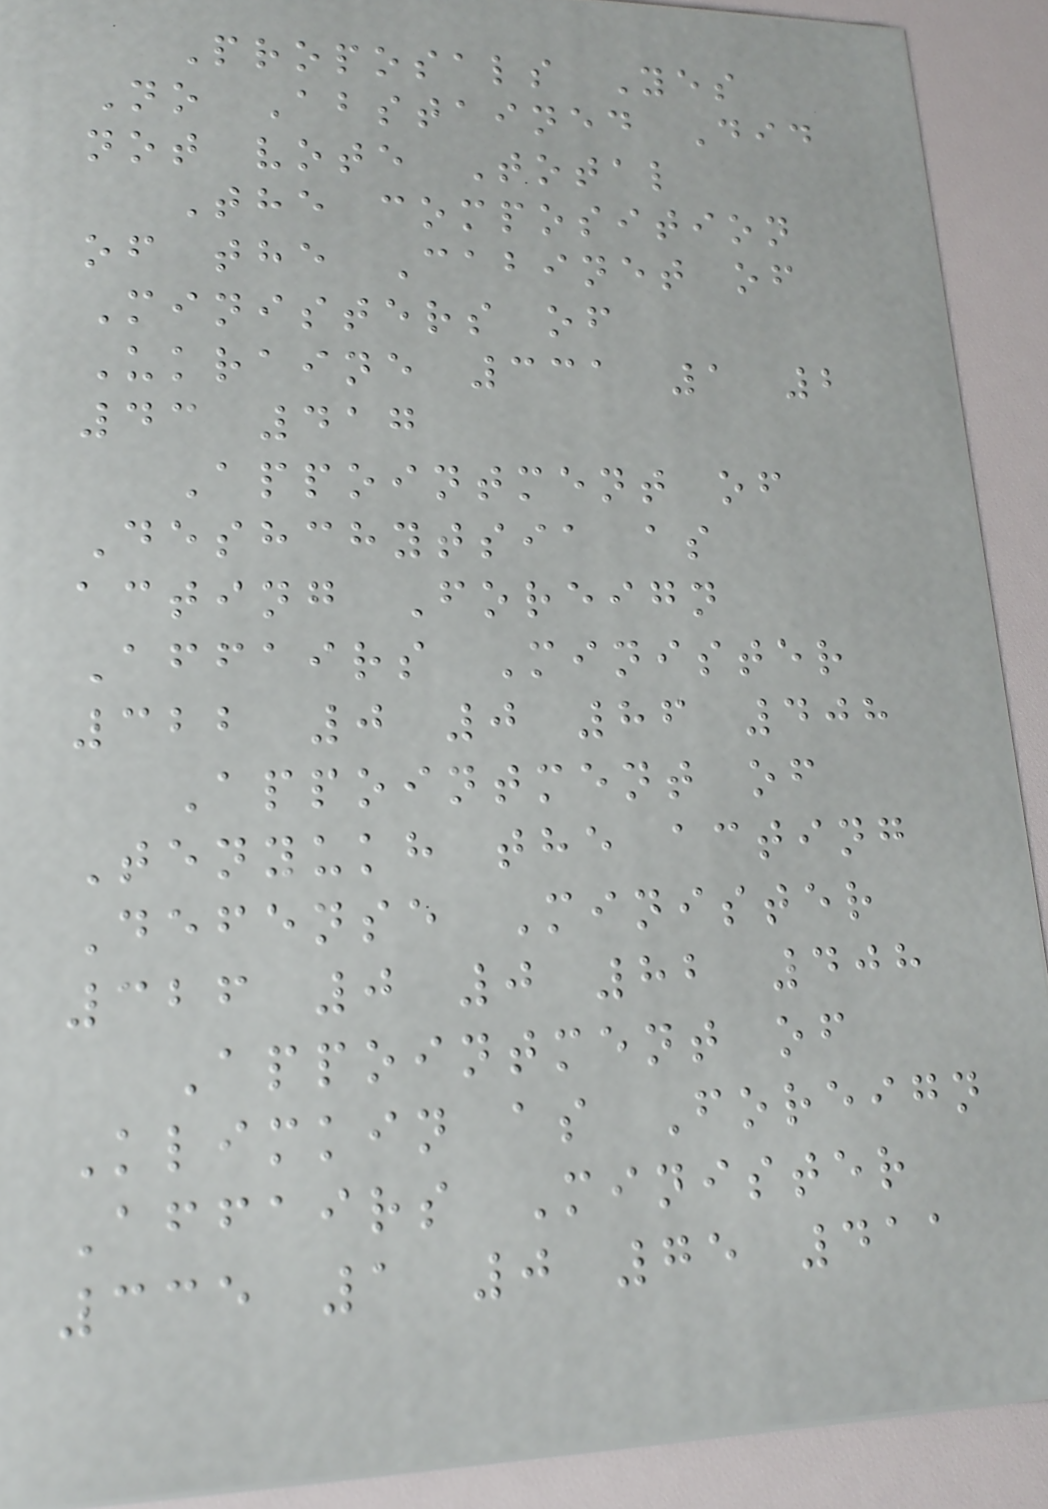Proposals Yes
No Abstained Did
not vote Total
The composition
of the Cabinet of
Ministers of
Ukraine 331 1 2
43 417
Appointment of
Deshchytsia as
acting Foreign
Affairs Minister
322 0 0 86 408
Appointment of
Tenyukh the acting
Defense Minister
326 0 0 82 408
Appointment of
Klimkin as Foreign
Affairs Minister
335 1 0 75 411
